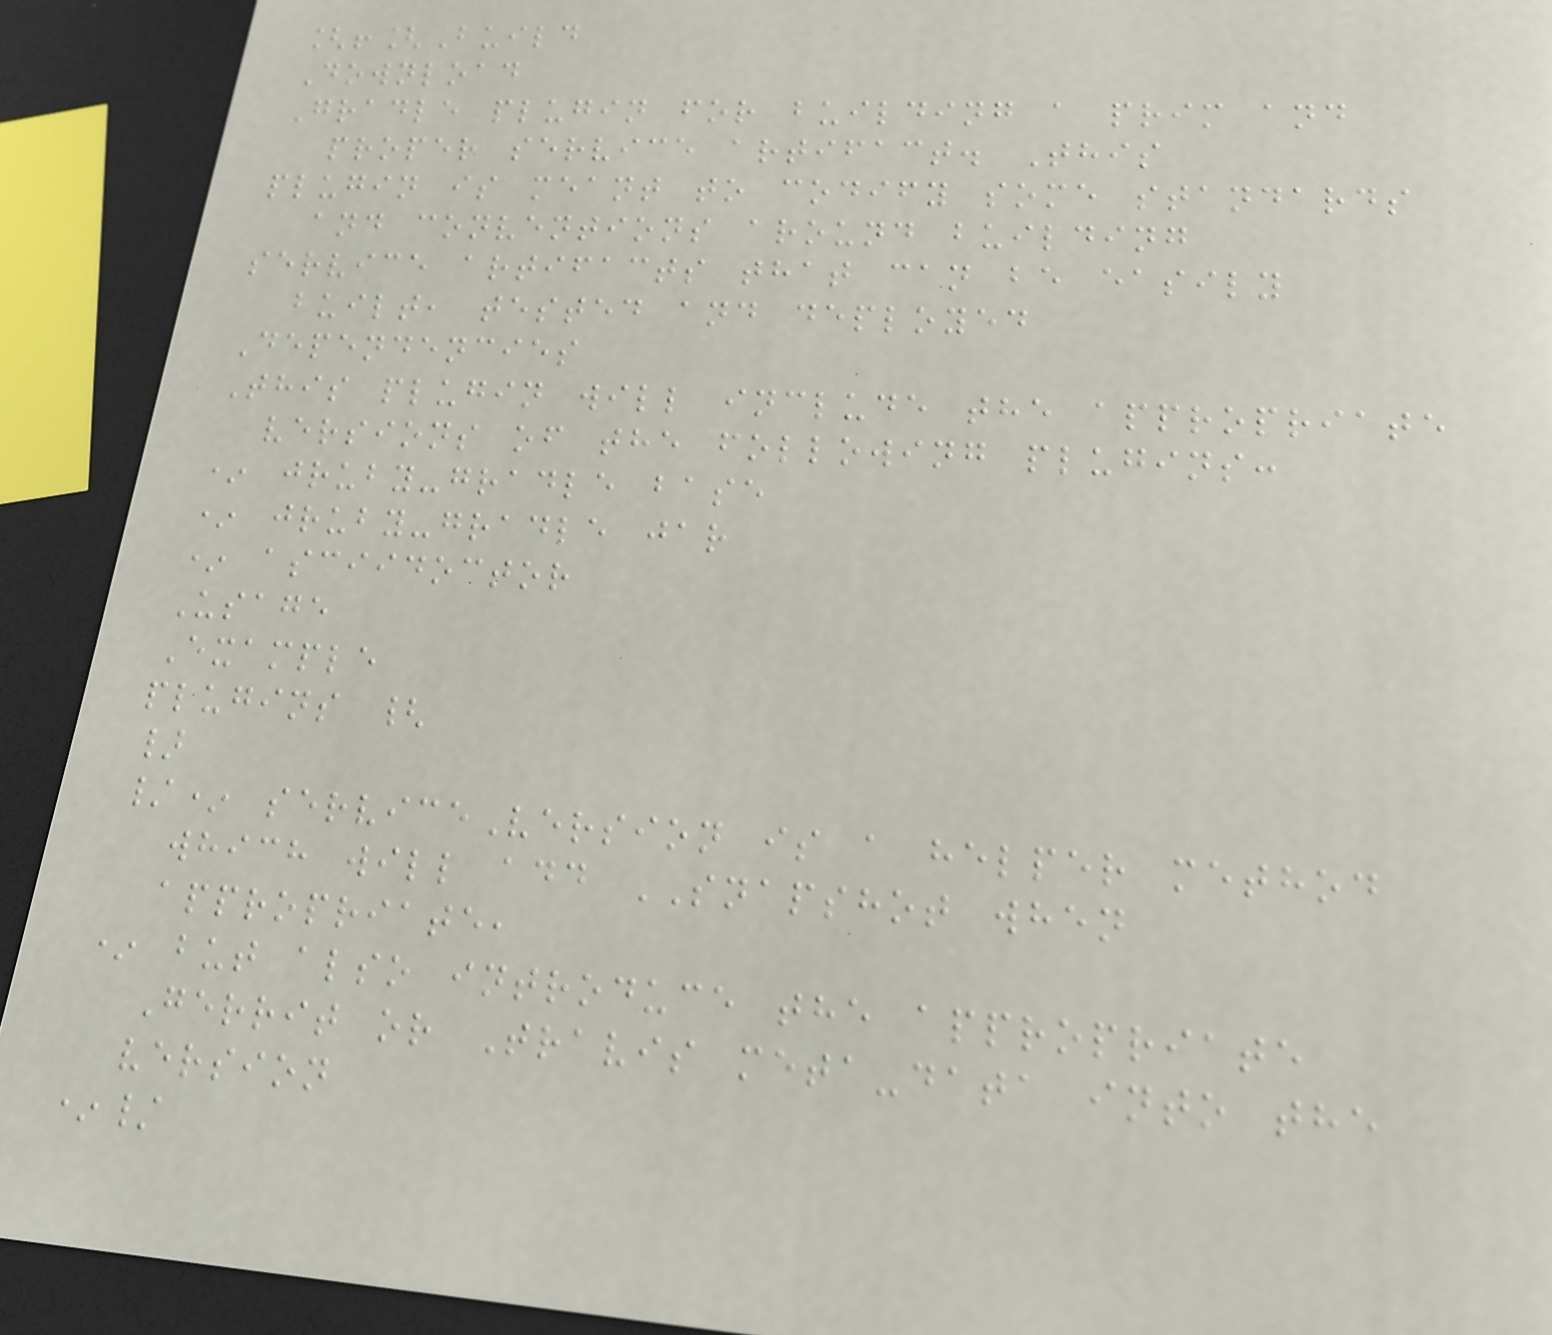[![Build
Download
Gradle plugin for building a prim and
proper service artifact. This
plugin is meant to codify some standards
and conventions around building
service artifacts that can be easily
built, tested and deployed
Dependencies
This plugin will include the appropriate
versions of the following plugins:
* jruby-gradle base
* jruby-gradle jar
* asciidoctor
Usage
Example
plugins {
}
/* serviceVersion is a helper method
which will add SNAPSHOT when
appropriate,
* but also introduce the appropriate
Gerrit or Travis meta-data into the
version
*/
